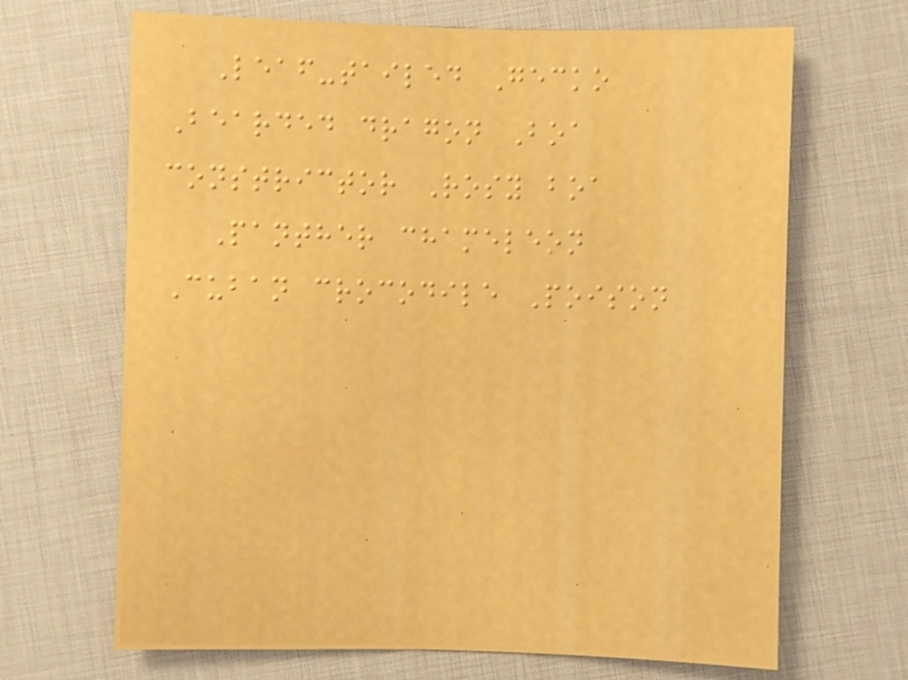Leaf-tailed Gecko
Bearded dragon Boa
constrictor Rosy boa
Panther chameleon
Cuban crocodile Poison
